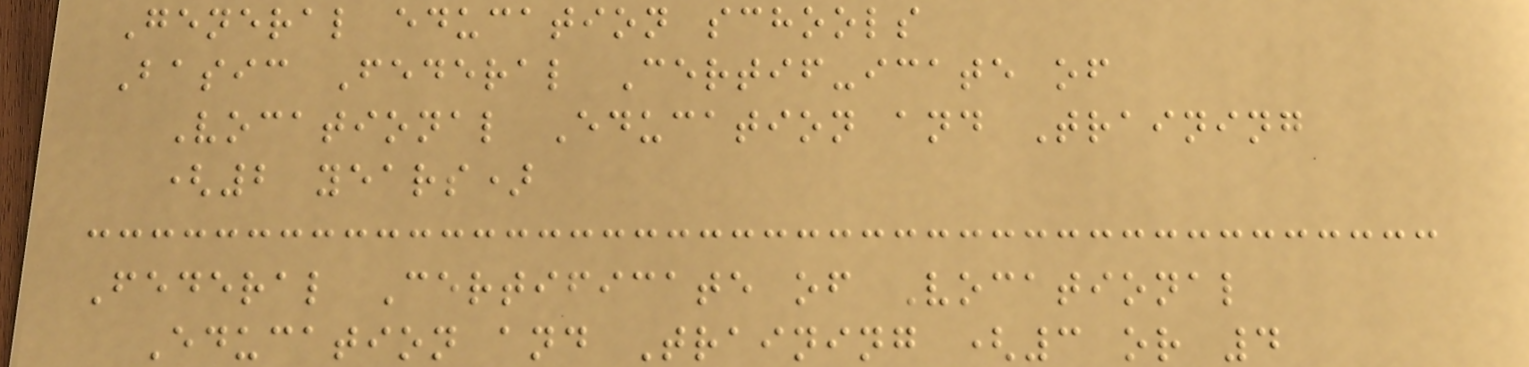General education schools
Basic Federal Certif-icate of
Vocational Education and Training
(2 years)
Federal Certificate of Vocational
Education and Training (3 or 4
